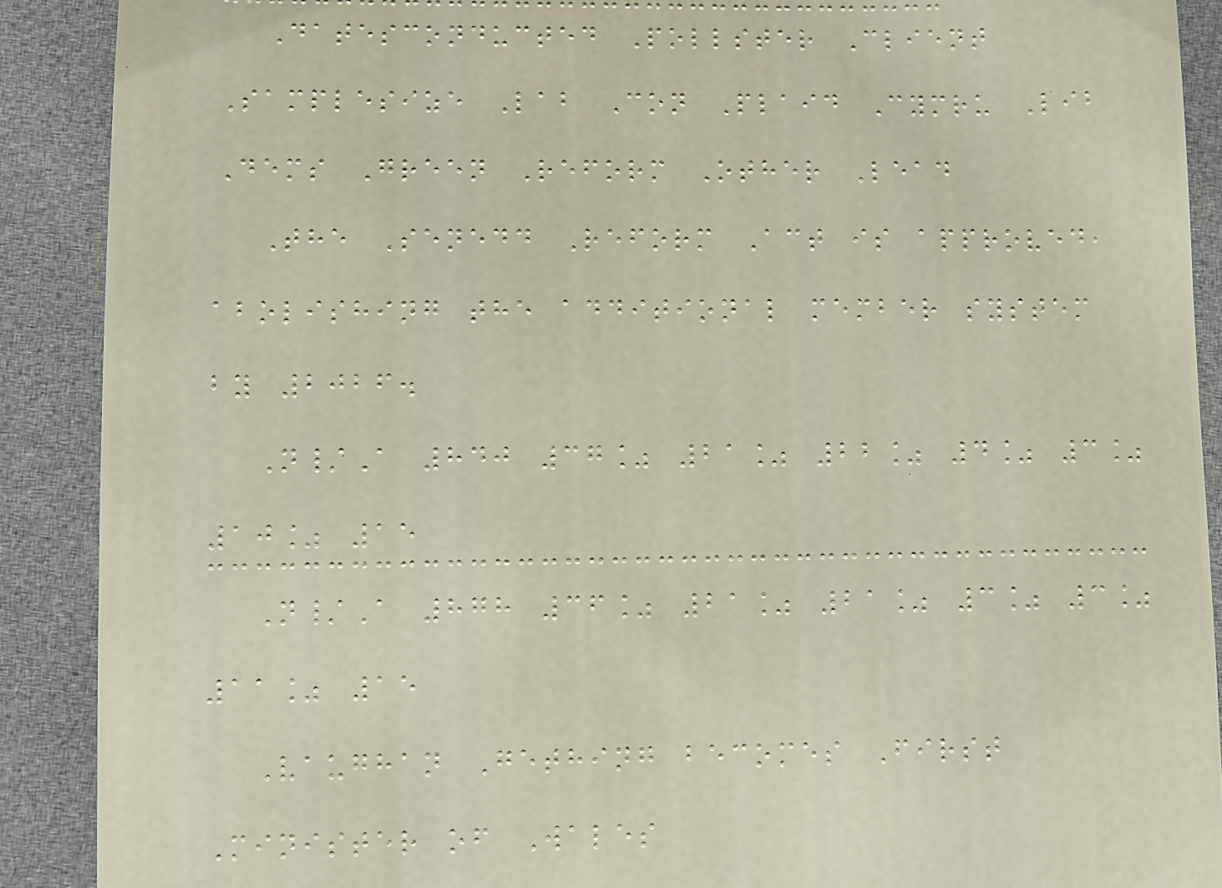Datesconducted Pollster Client
Samplesize Lab Con Plaid Cymru Lib
Dems Green Reform Other Lead
The Senedd Reform Act is approved,
abolishing the additional member system
by 2026.
N/A 840 37% 21% 22% 4% 3%
10% 15
N/A 878 36% 21% 21% 3% 3%
11% 15
Vaughan Gething becomes First
Minister of Wales
